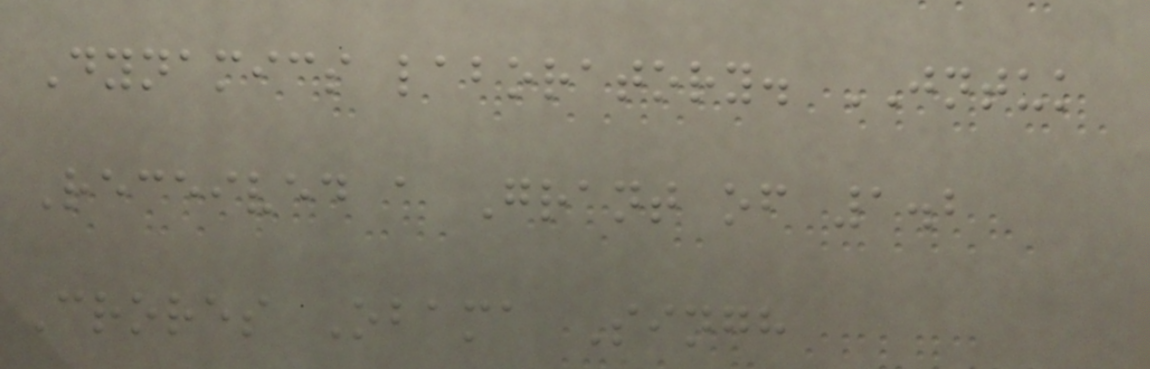Dynamics laboratory. JNTUK
Received a Grant of 1.2
Crores Obama Singh
